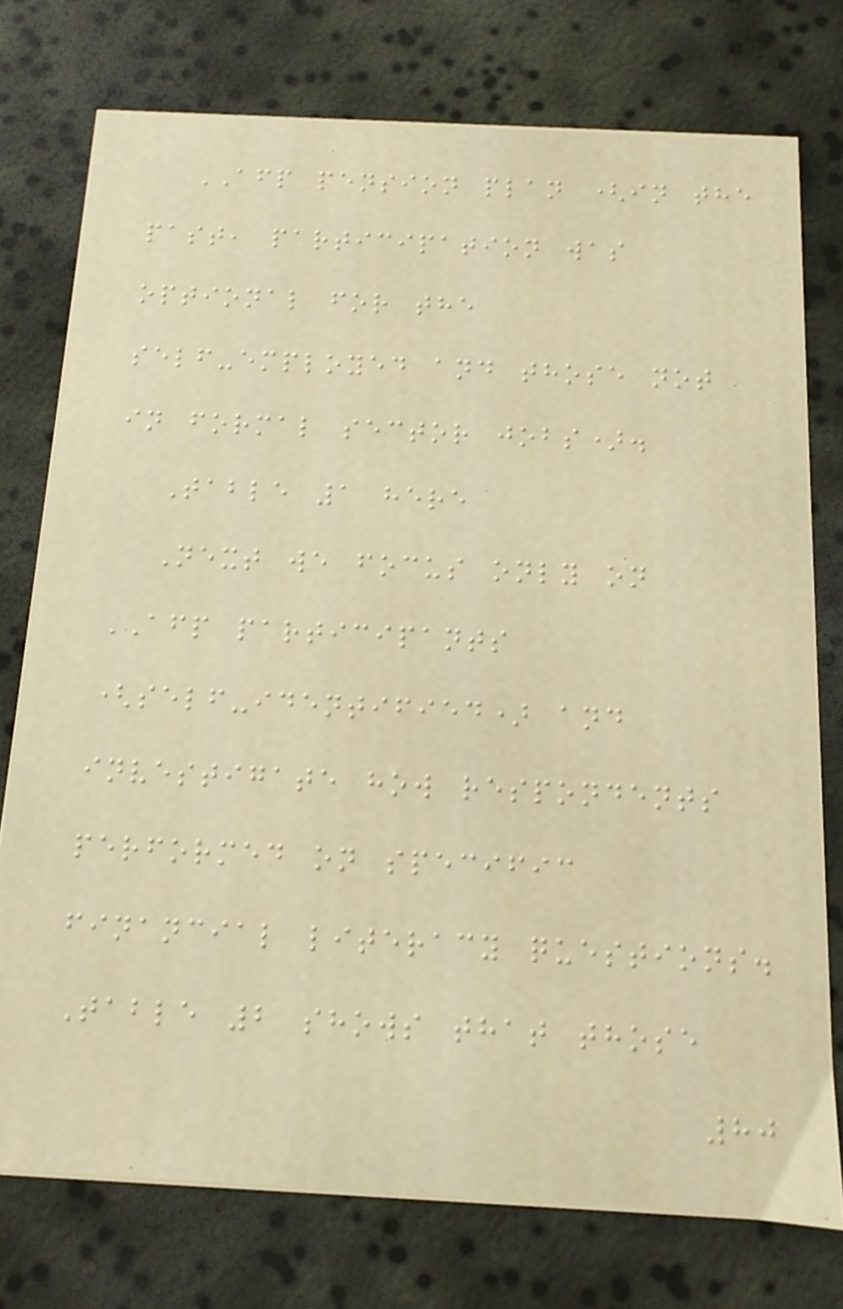AFP pension plan (in the
past, participation was
optional for the
self-employed and those not
in formal sector jobs).
Table 1 here
Next we focus only on
AFP participants
(self-identified) and
investigate how respondents
performed on specific
financial literacy questions.
Table 2 shows that those
80
